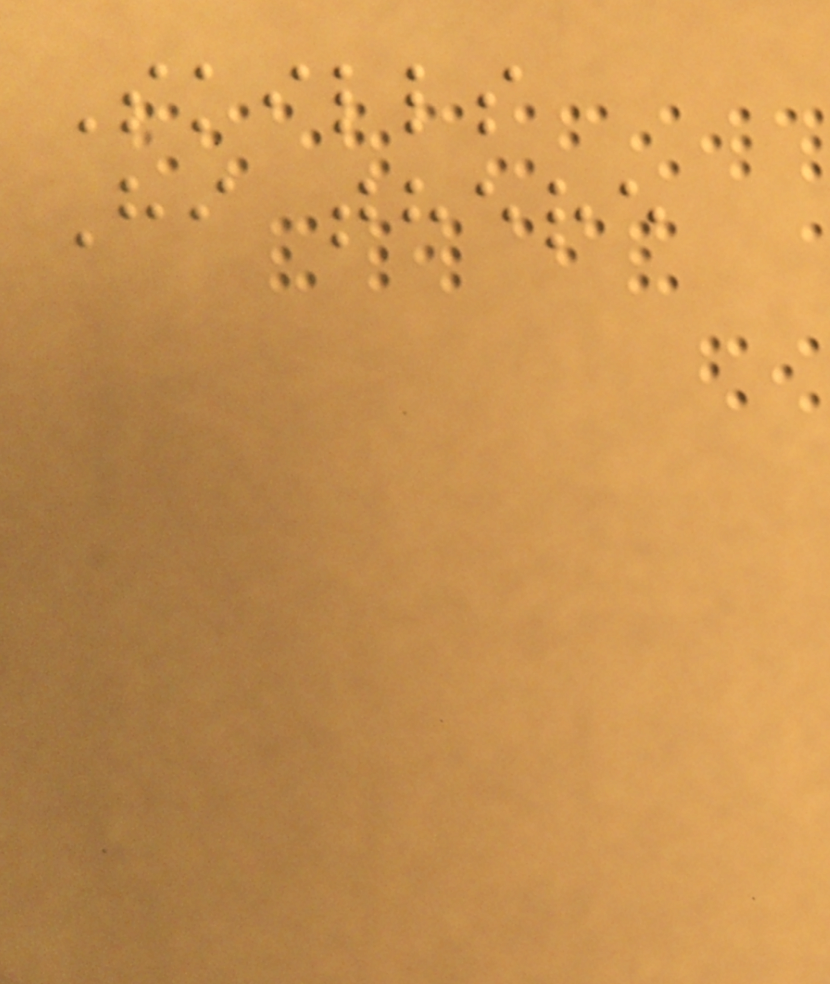Skills
Hi there
